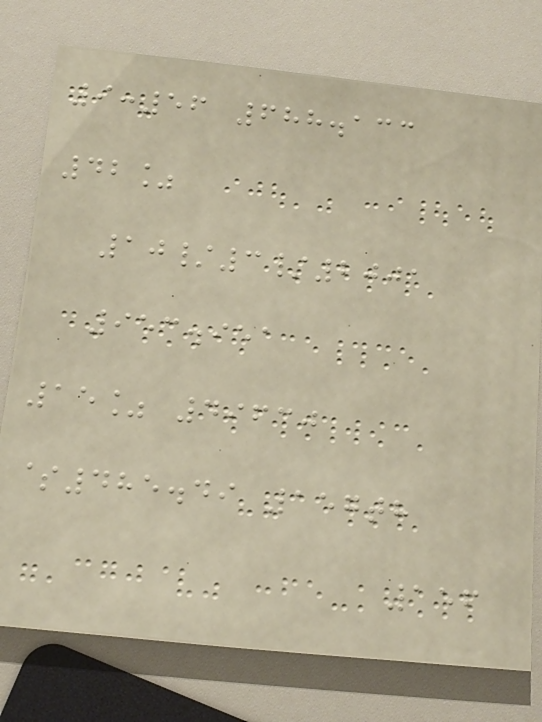9:56 688.133
42%
10/3/2001
953.951
15% 49630
$485.49 157th
156
